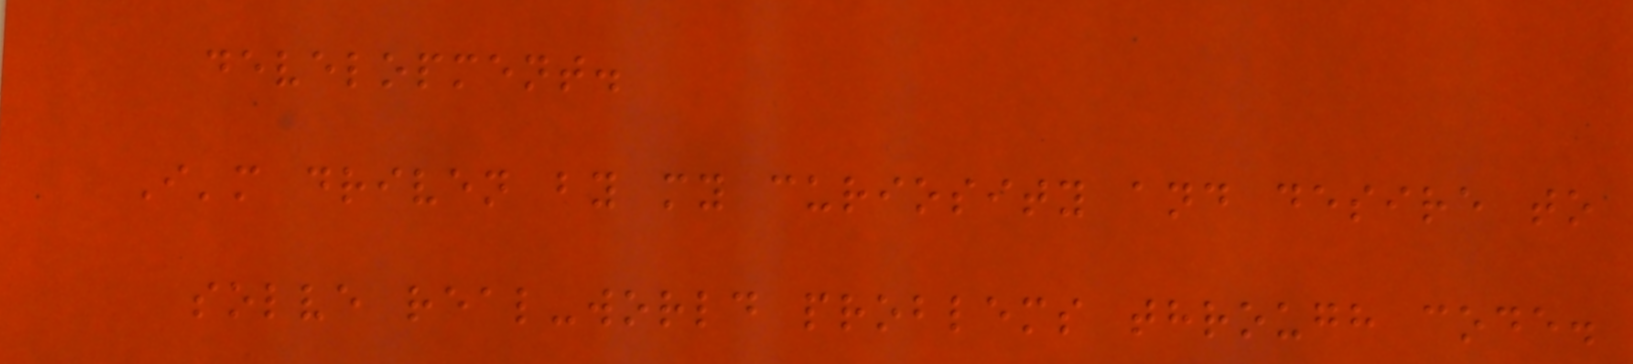development.
I'm driven by my curiosity and desire to
solve real-world problems through code.
